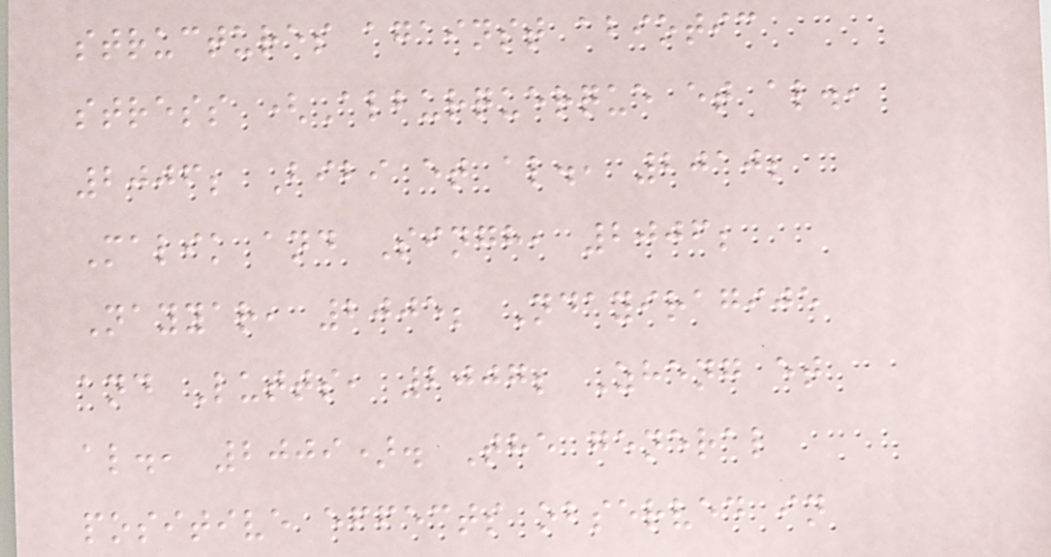structures against abiotic
stress (Alburquerque et al.,
2006; Bibi et al., 2010;
Malik and Singh, 2006;
Nayyar, 2005; Ndayiragije
and Lutts, 2007; Zheng et
al., 2009). The general
positive effects observed in
